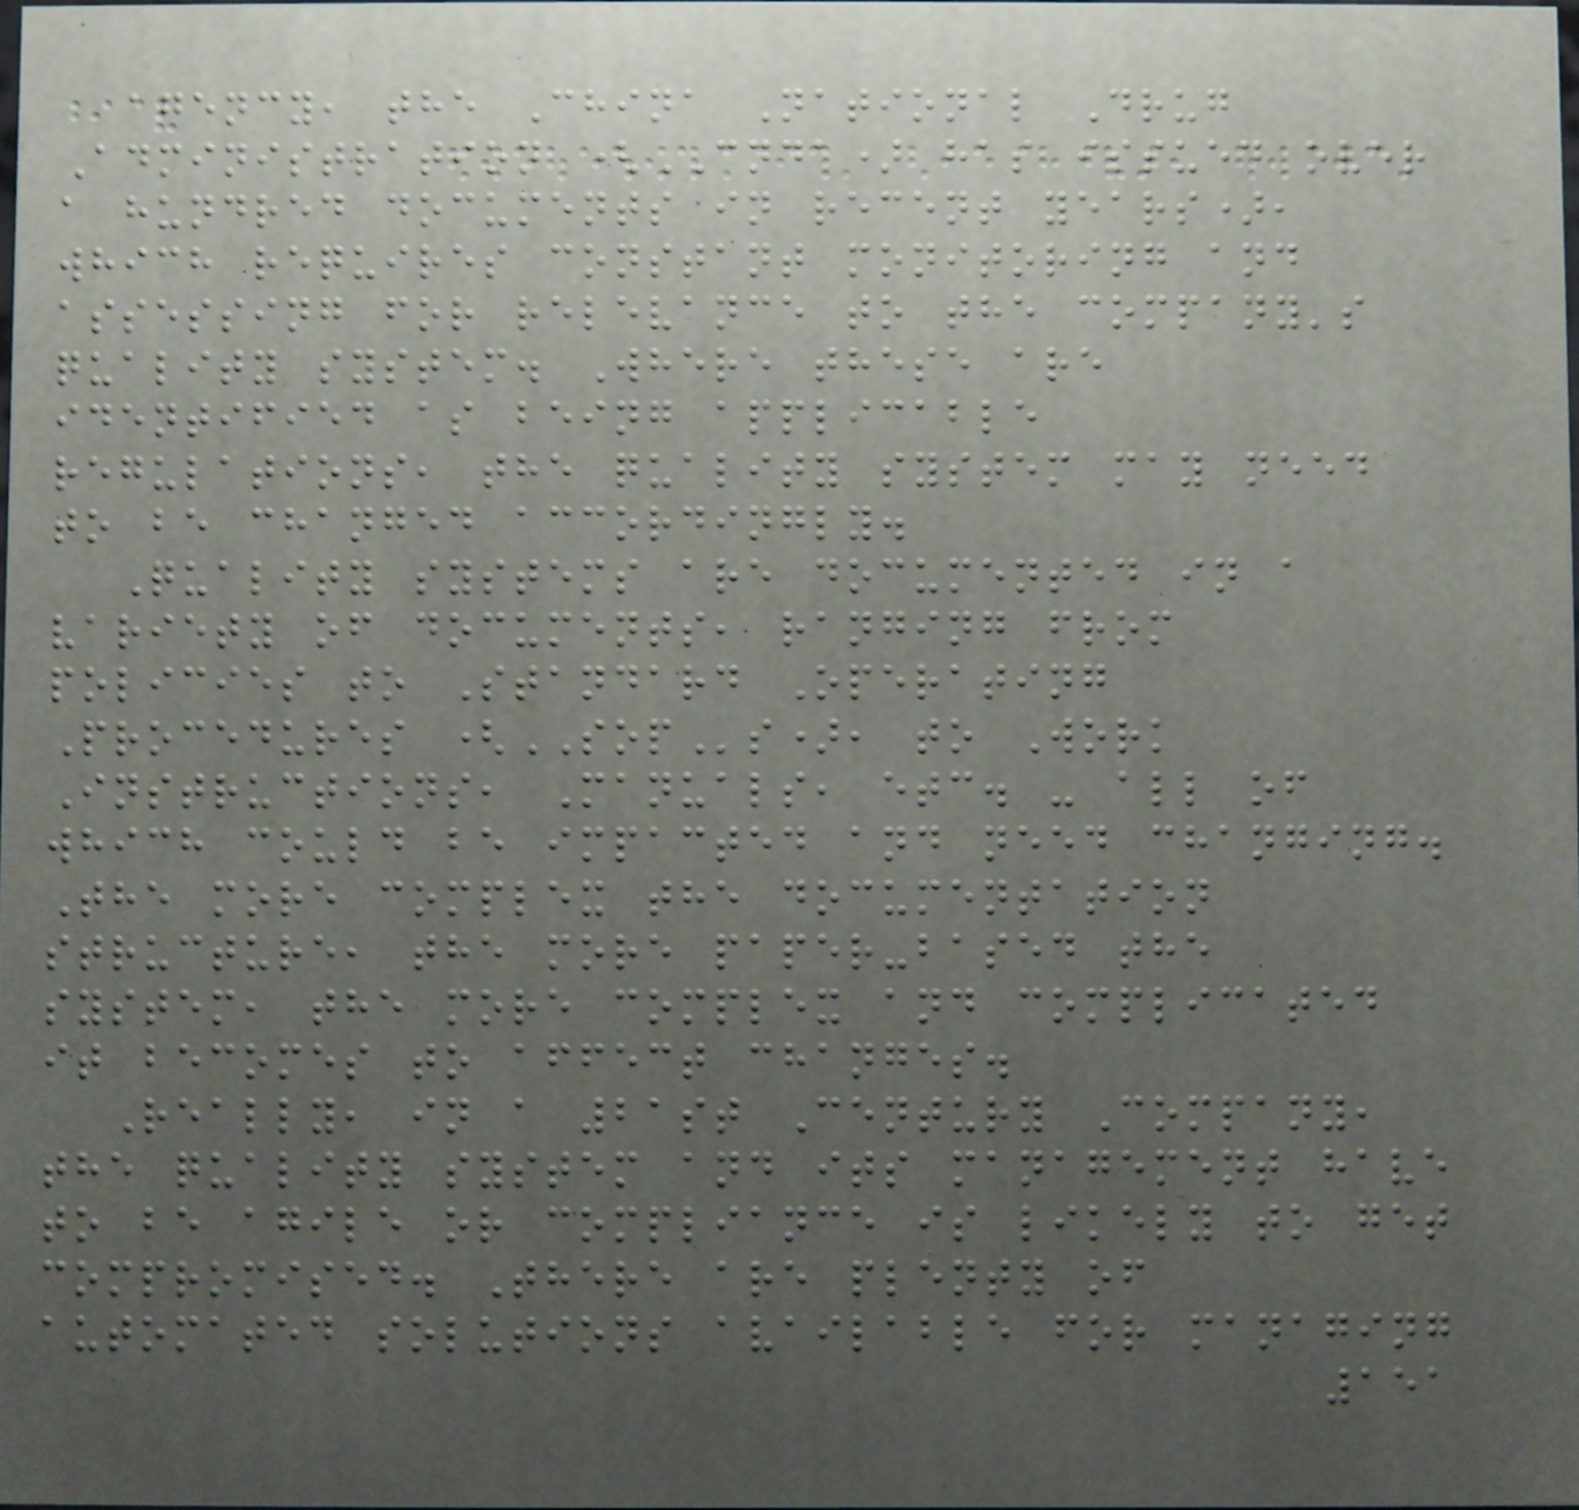agency, the China National Drug
Administration (CNDA) has issued over
a hundred documents in recent years),
which requires constant monitoring and
assessing for relevance to the company's
quality system. Where these are
identified as being applicable
regulations, the quality system may need
to be changed accordingly.
Quality systems are documented in a
variety of documents, ranging from
policies to Standard Operating
Procedures (SOPs), to Work
Instructions, Manuals, etc. - all of
which could be impacted and need changing.
The more complex the documentation
structure, the more paper-based the
system, the more complex and complicated
it becomes to affect changes.
Really, in a 21st Century Company,
the quality system and its management have
to be agile or compliance is likely to get
compromised. There are plenty of
automated solutions available for managing
151
